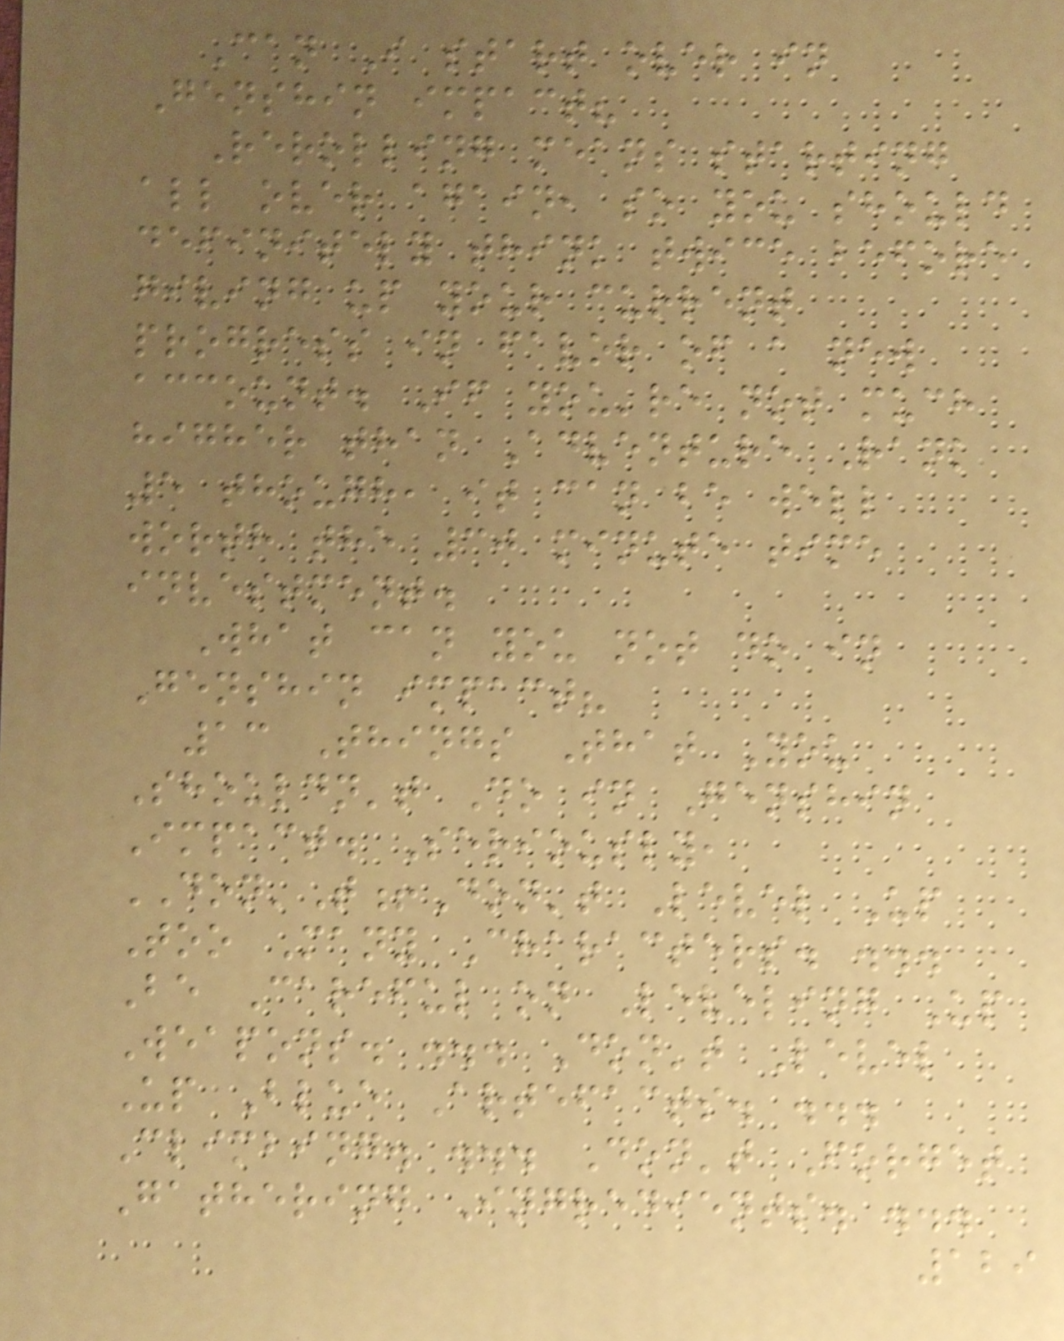Can I start over in
Genshin impact?
Rerolling means starting
all over again, so you should
definitely think twice before
giving up your current
progress in favor of a new
account. If you're not much
higher than Adventure Rank
5 though, it can be well
worth the 30 minute time
investment.
What can you not do in
Genshin impact?
13 Things That You
Shouldn't Do in Genshin
Impact. Seriously,
DON'T!Don't Level Up
Too Many Characters. ...
Be Careful on Leveling Up
Weapons. ... Don't Level
Up Blue Artefacts. ...
Climbing. ... Don't Forget
Gathering Ingredients. ...
129
